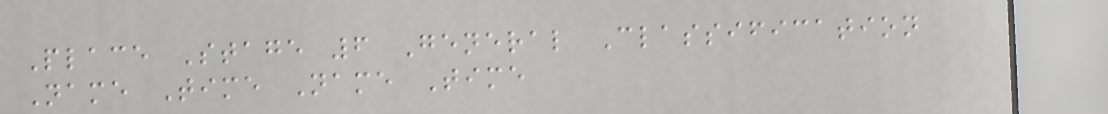Place Stage 6 General Classification
Name Time Name Time
